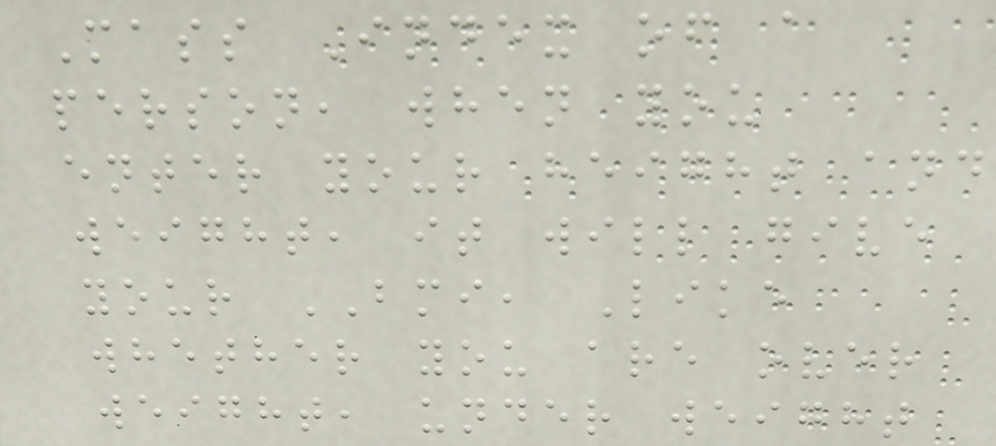Mass Index of a
person, when you
enter your height and
weight, it will give
your BMI, Like
whether you are over
weight, under weight
